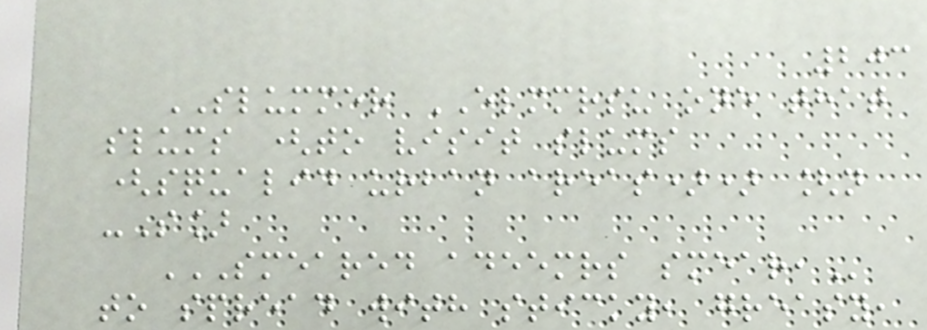203
SLUMMER ELMMRSU one that
slums (to visit slums
(squalid urban areas)) [n
-S]
SMEARED ADEEMRS SMEAR,
to spread with sticky, greasy,
